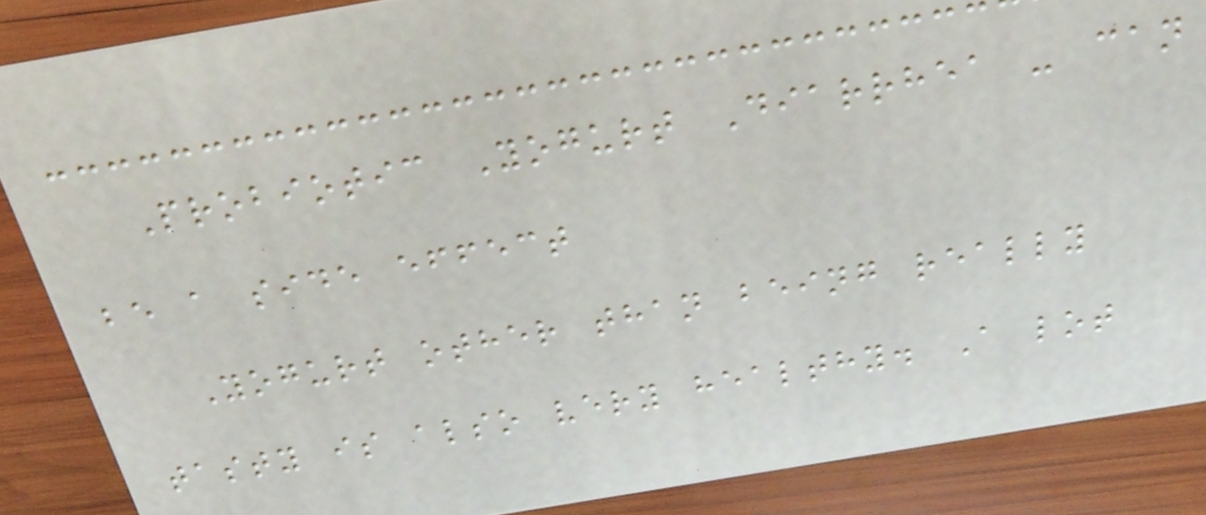Probiotic Yogurt Diarrhea - can
be a side effect
Yogurt other than being really
tasty is also very healthy. A lot
